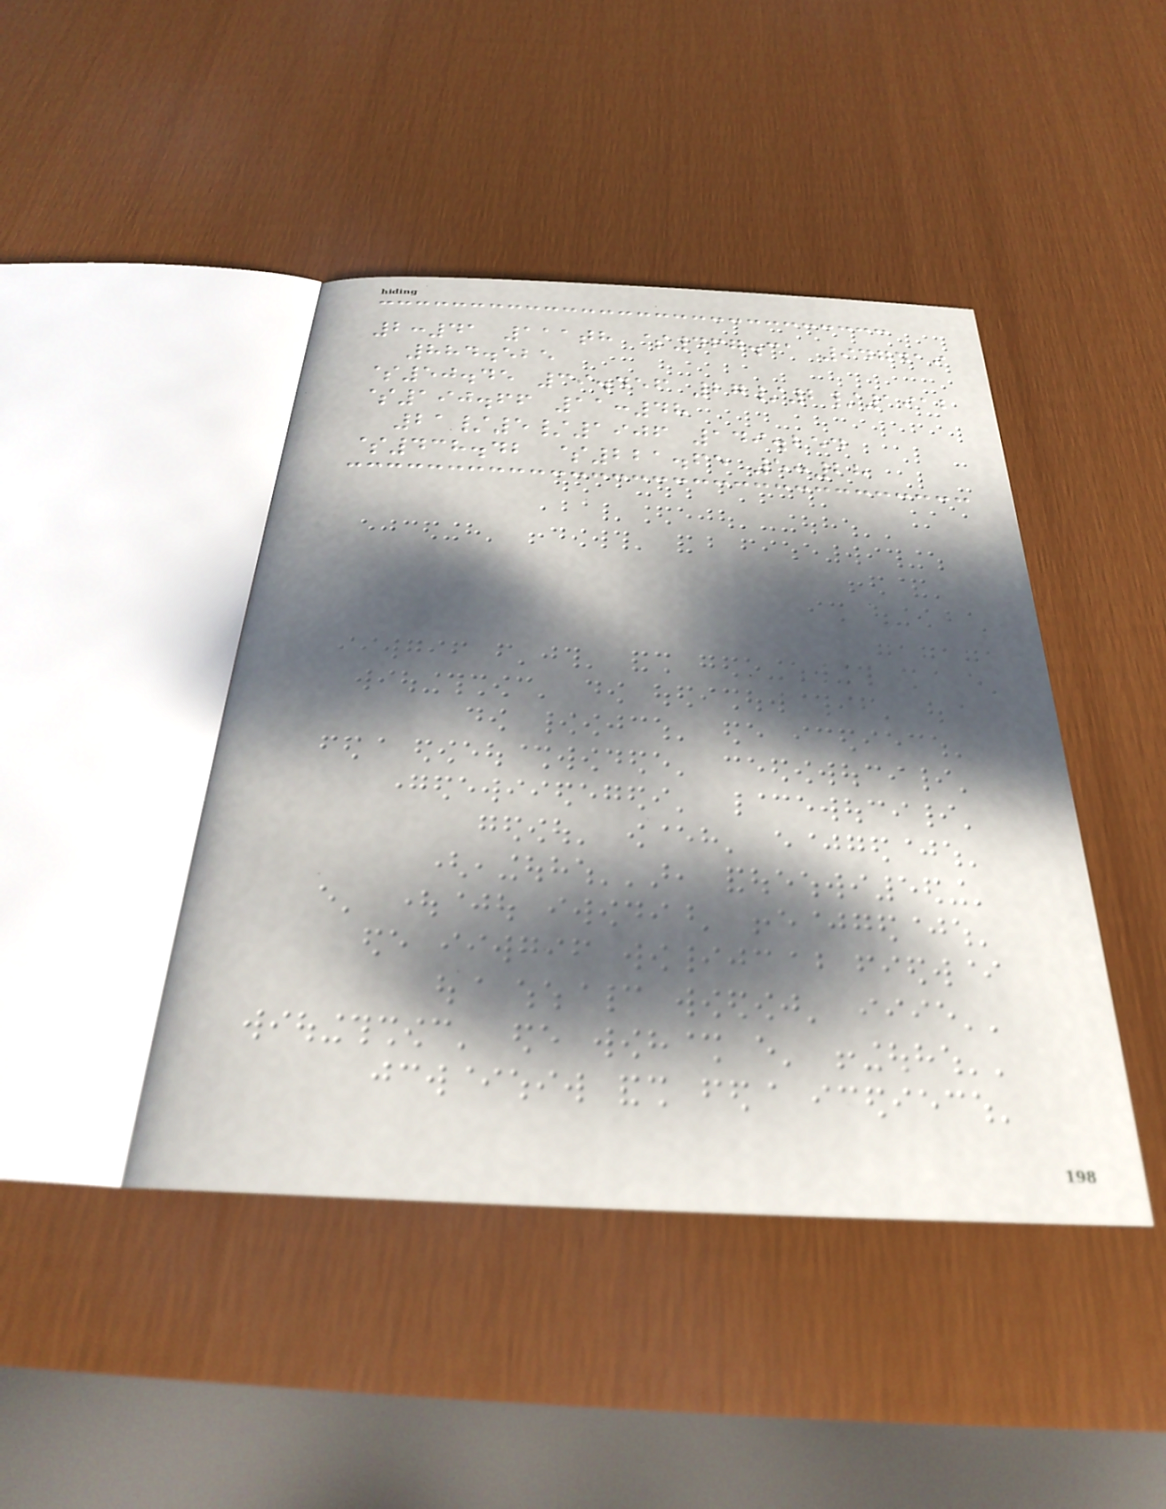2:41 111th $467.31 947419
884.525
$50.45 39.456 27/2/1912
$190.66 11:48
21/5/1906 149.254
$438.42 $221.65 5:28
